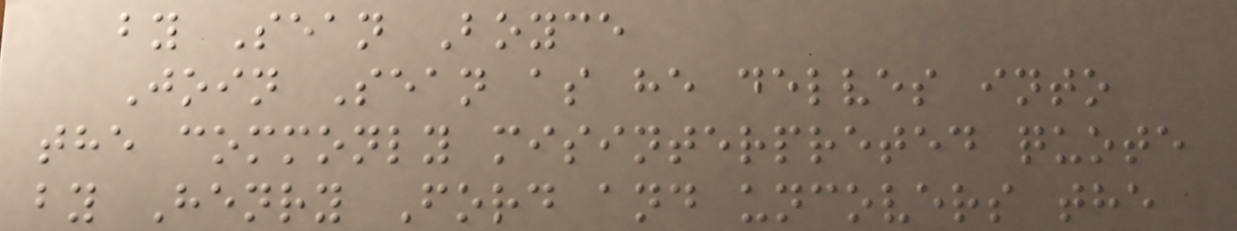by Sean Boyce
Join Sean as he delves into
the commonly misinterpreted quote
by Henry Ford and uncovers the
